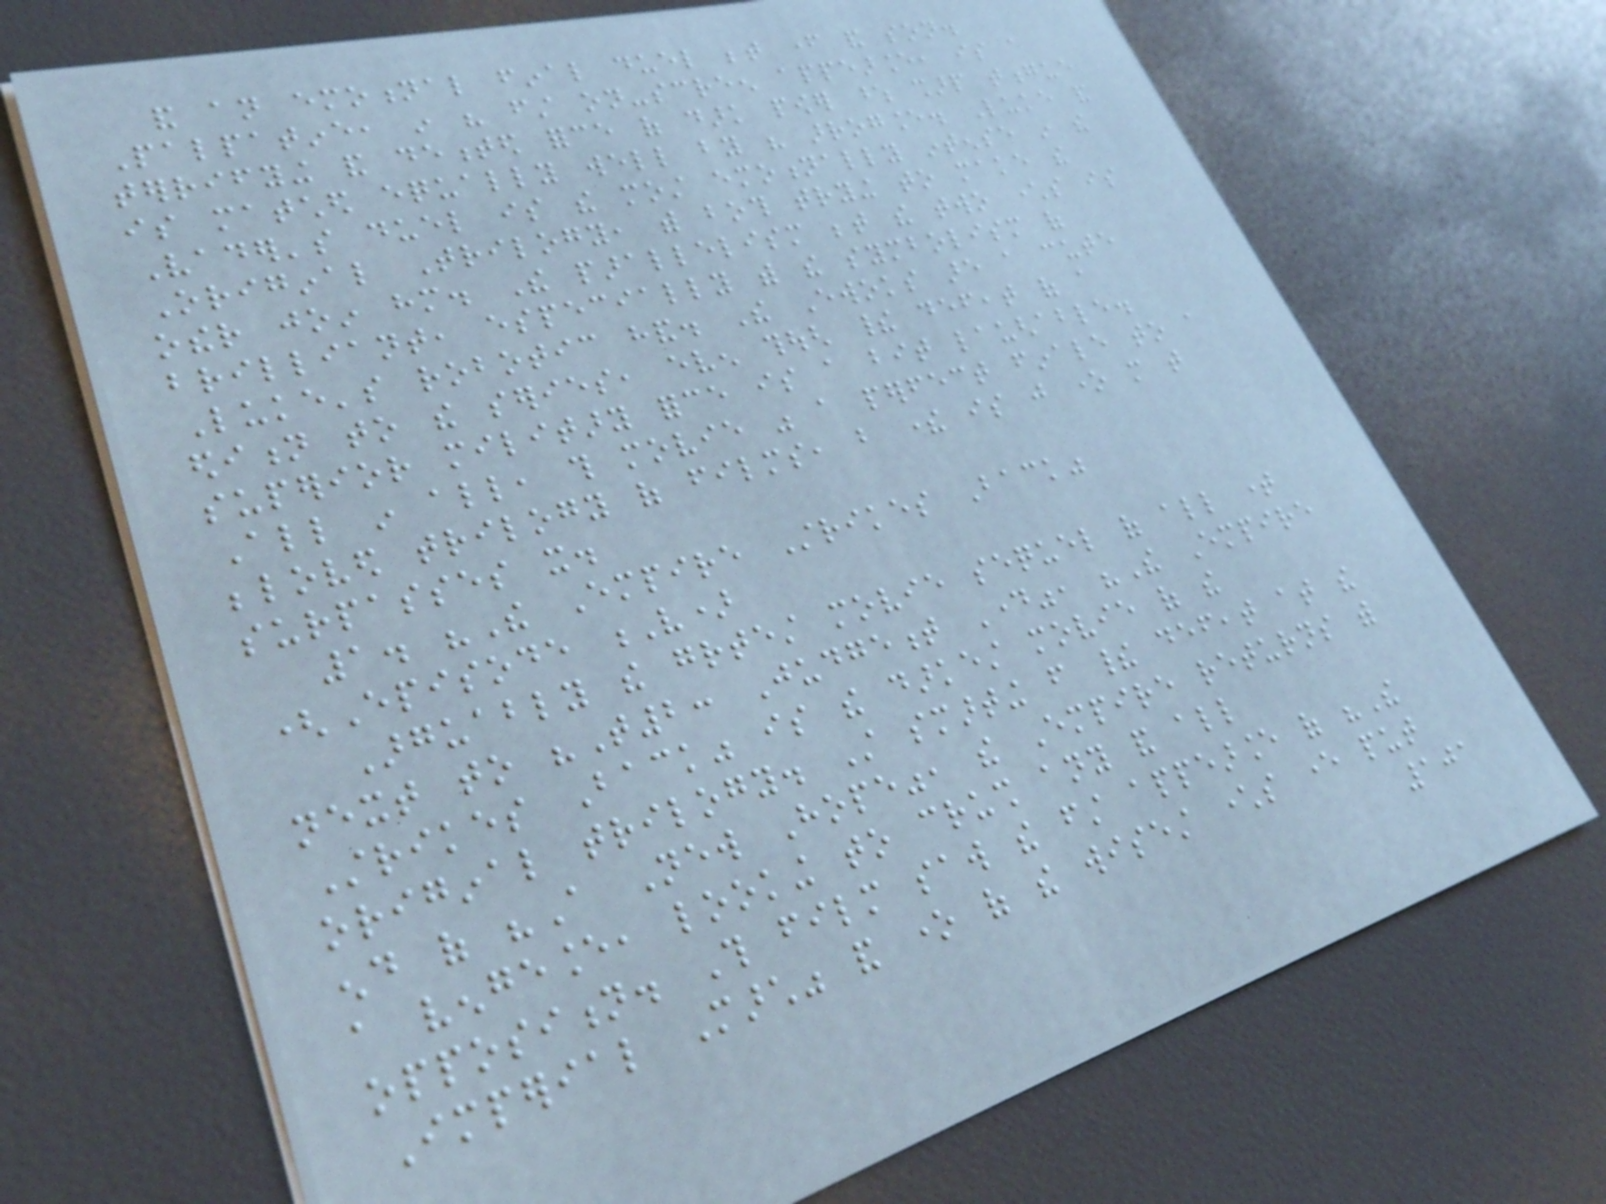and an emotional final duel between father and son.
Palpatine, in his first on-screen appearance, is a
terrifying and demented force of dark power whose sharp tongue
is matched equally well by his arrogance. Luke and
Vader's duel is the most emotionally intense in the
Original Trilogy, with both trying to make the
other join him. The parallelism between the two characters is
brilliant, especially with the symbolism of
Luke's robotic hand. The Ewoks are a cute
edition to the series, even though their defeat of a
superior military force is a bit laughable.
All in all, this movie was a perfect finale to a
beloved trilogy of films, but there is just one more that
surpasses it.
1. "The Empire Strikes Back"
(Episode V)
Arguably the greatest movie sequel of all time
next to "T2: Judgement Day", "The Empire
Strikes Back" is the darkest movie of the
original trilogy. Still smarting from their defeat at the
end of "A New Hope", the Empire returns with
a vengeance, looking to crush any and all
opposition. This film saw the first appearance of "The
Imperial March" and one of the wisest characters ever put
101
